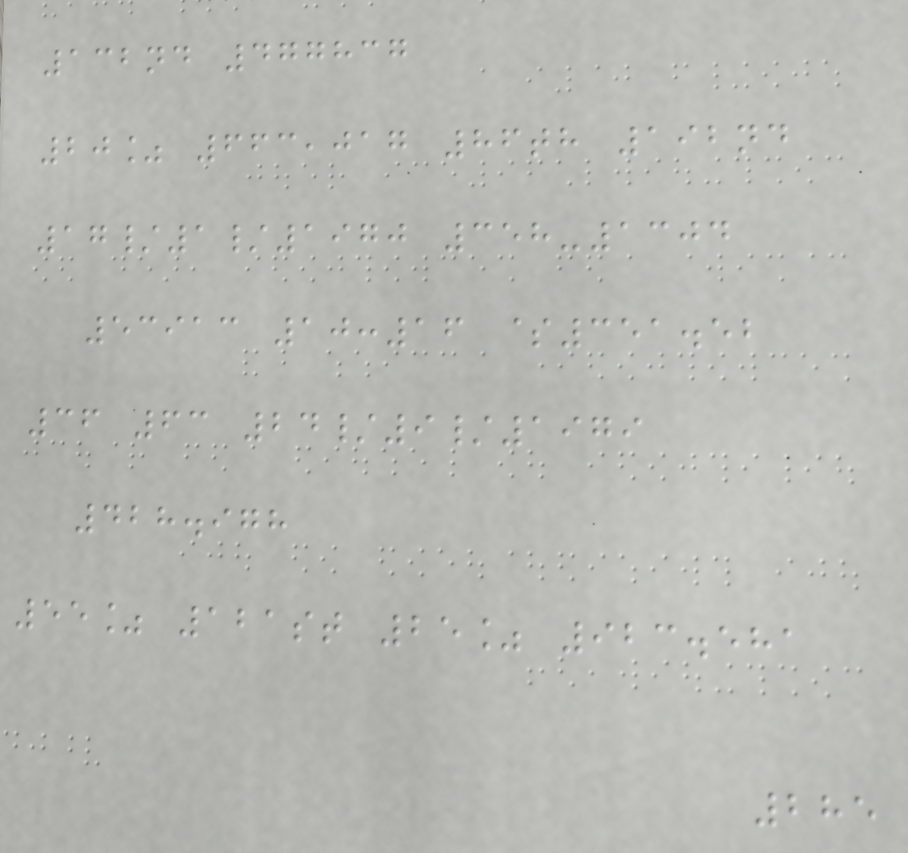132nd 477837
20% 663,017 86th 192nd
17/1/1970 358-1304
53913 10:16 $351.52
36 63 24/9/1979
428.978
55% 121st 25% 923.581
285
